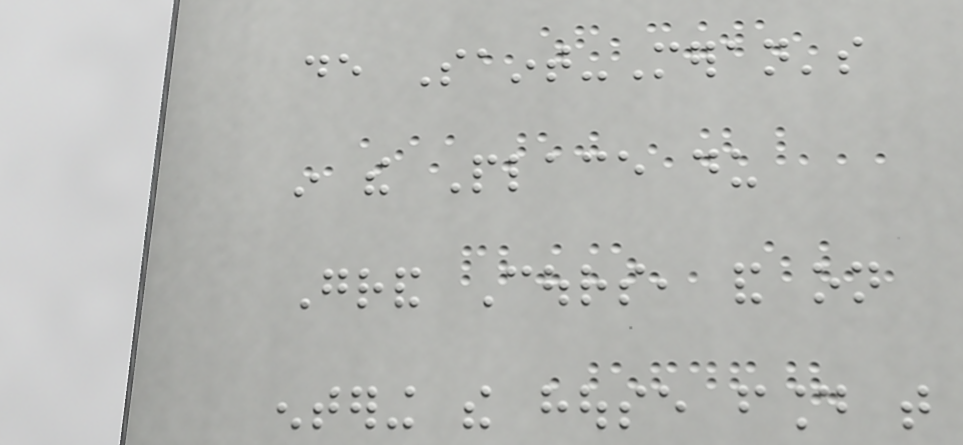de Saint-Meran's
in the Place du
Grand Cours, and on
entering the house found that
